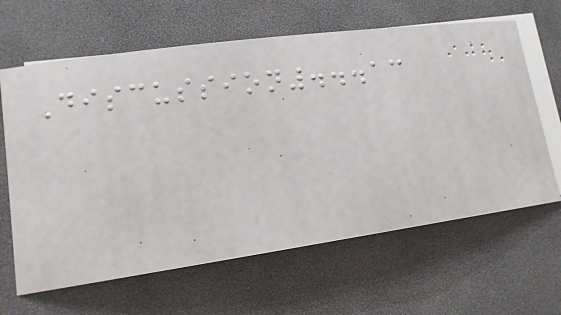Discussion...13
